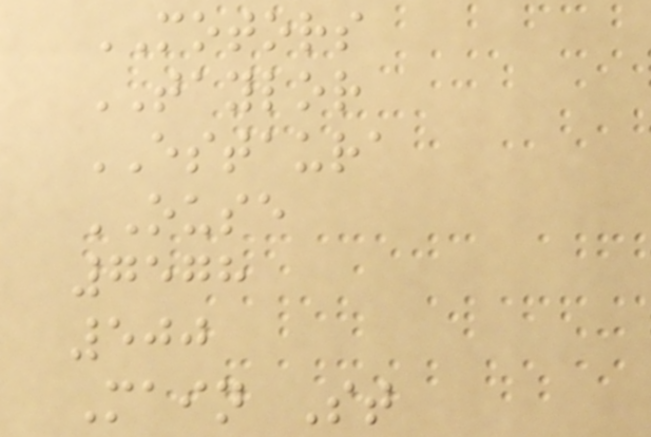MOTORS
TAYLOR
ESTAURA
OUSE
7578
500
Main St
